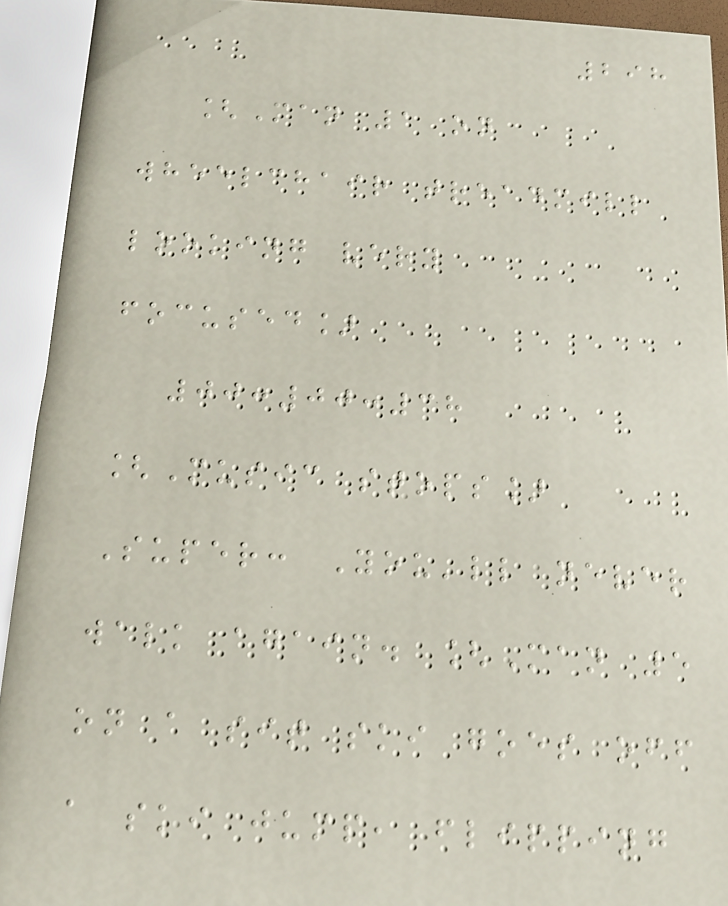298
[Man 1 on
wheelchair treadmill
looking very
focused]
00:00:38
[Music stops]
Super: You'll never
walk again. [Man 5
on a sit ski goes off
a ski jump, flipping
